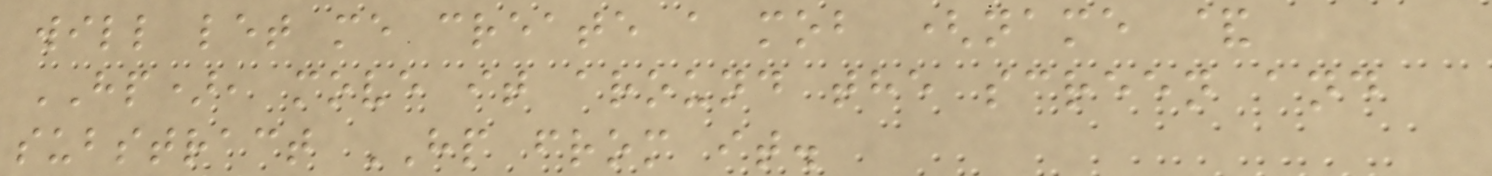will let me create a mob (name &
HP), move it around the screen and
substract HP from it.
